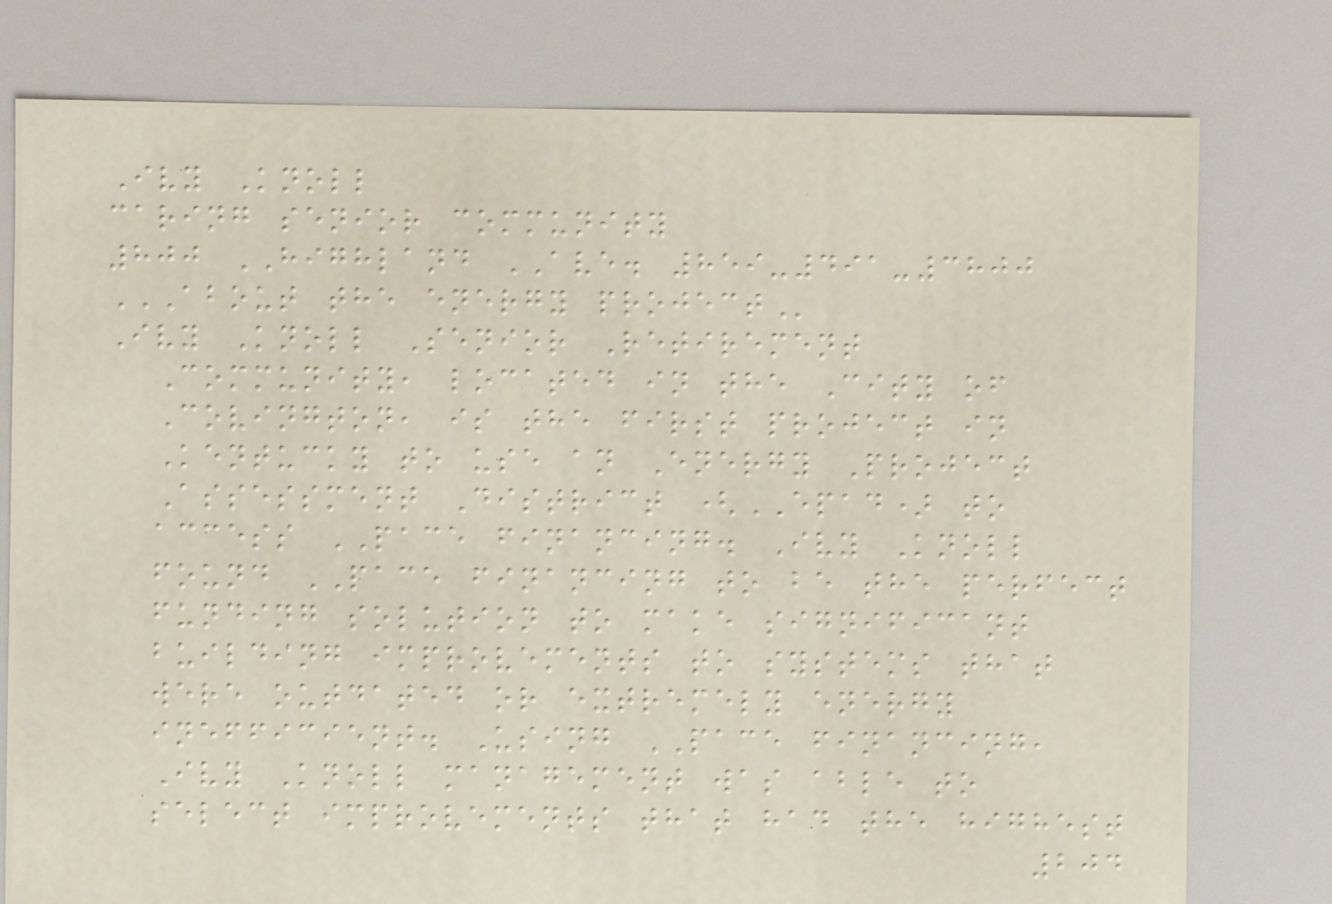Ivy Knoll
caring senior community
800 HIGHLAND AVE. 859-491-3800
ABOUT THE ENERGY PROJECT
Ivy Knoll Senior Retirement
Community, located in the City of
Covington, is the first project in
Kentucky to use an Energy Project
Assessment District (EPAD) to
access PACE financing. Ivy Knoll
found PACE financing to be the perfect
funding solution to make significant
building improvements to systems that
were outdated or extremely energy
inefficient. Using PACE financing,
Ivy Knoll management was able to
select improvements that had the highest
204
